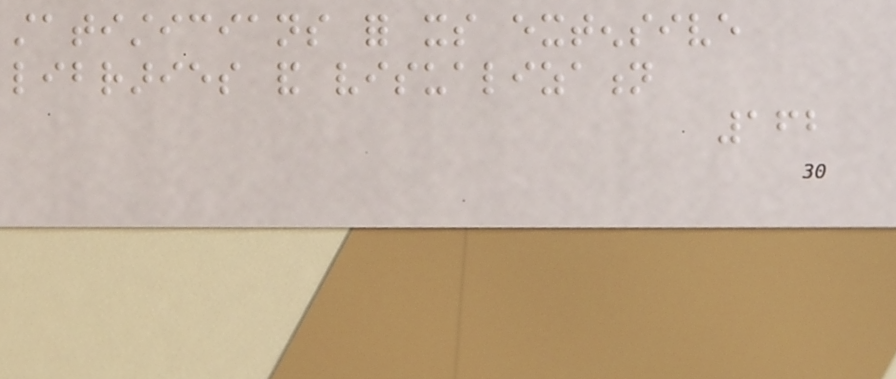statisticians for its extensive
libraries and visualization
162
